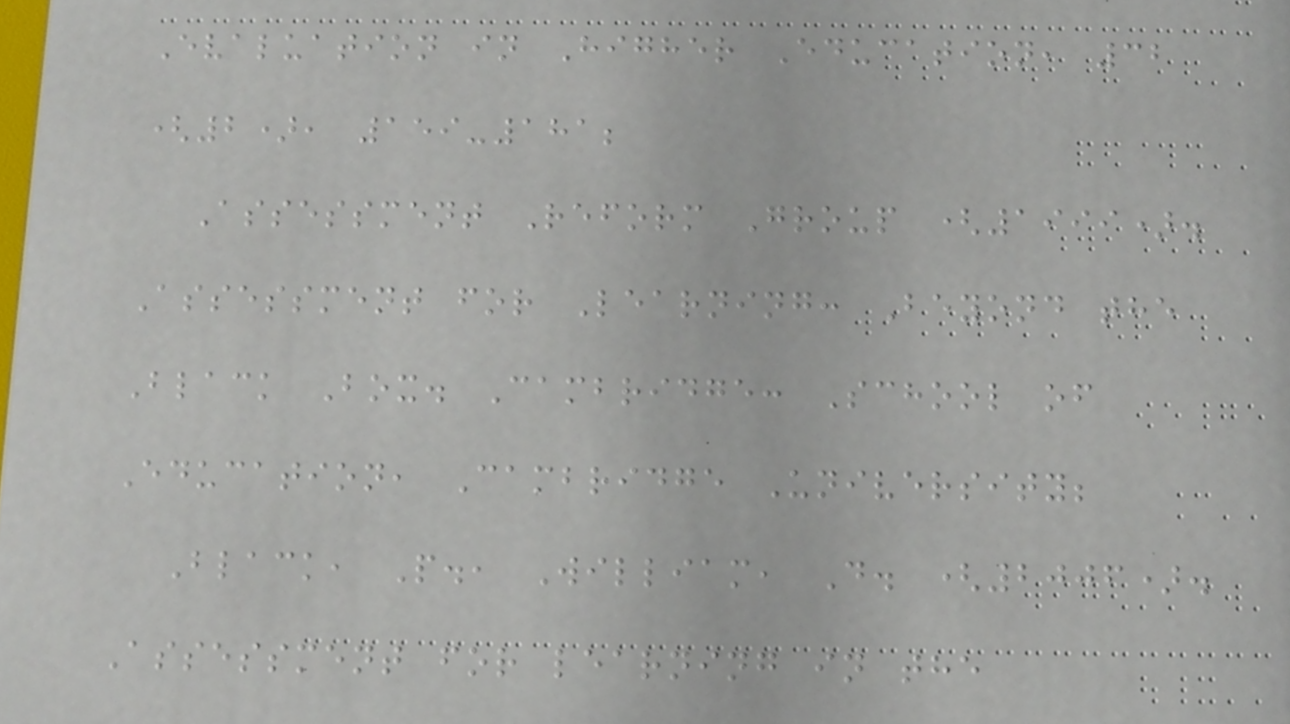Evaluation in Higher Education, 32
(2), 159-181;
Assessment Reform Group (1999).
Assessment for Learning: Beyond the
Black Box. Cambridge: School of
Education, Cambridge University;
Black, P., William, D. (2006).
Assessment for learning in the
